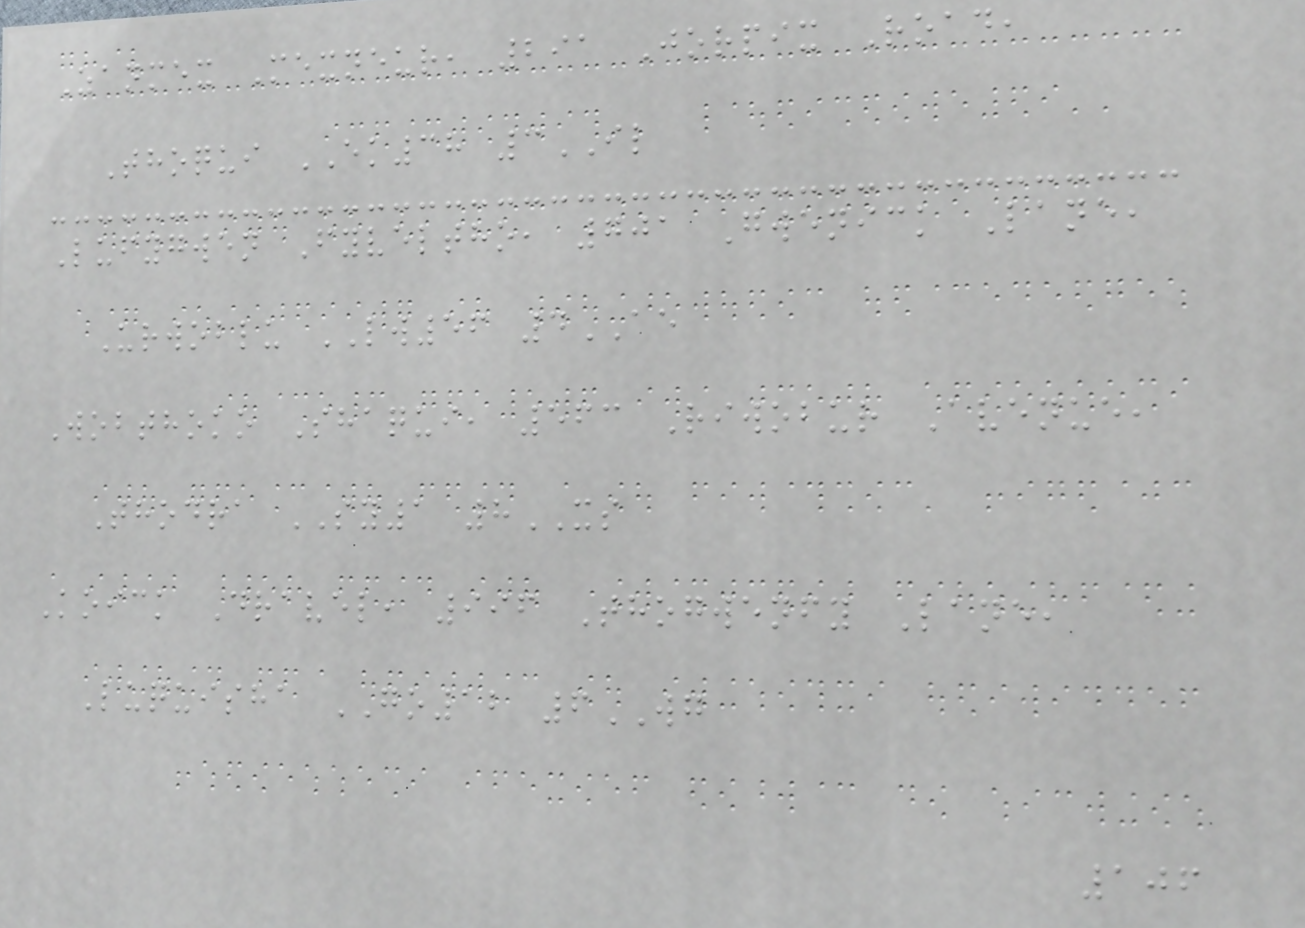Zanmex Mexneur, 291 Jorpix Road,
Thoqui EK38 3IL
Lufygwen Fyveltho, 701 Gwenick Lane,
Urwoblu LW56 4AE
Wobthoko Shaqui, 563 Riwobur Avenue,
Thodra SY1 8XS
Koick Dravel, 996 Thogwenfy Lane,
Luquisha GO12 6WG
106
